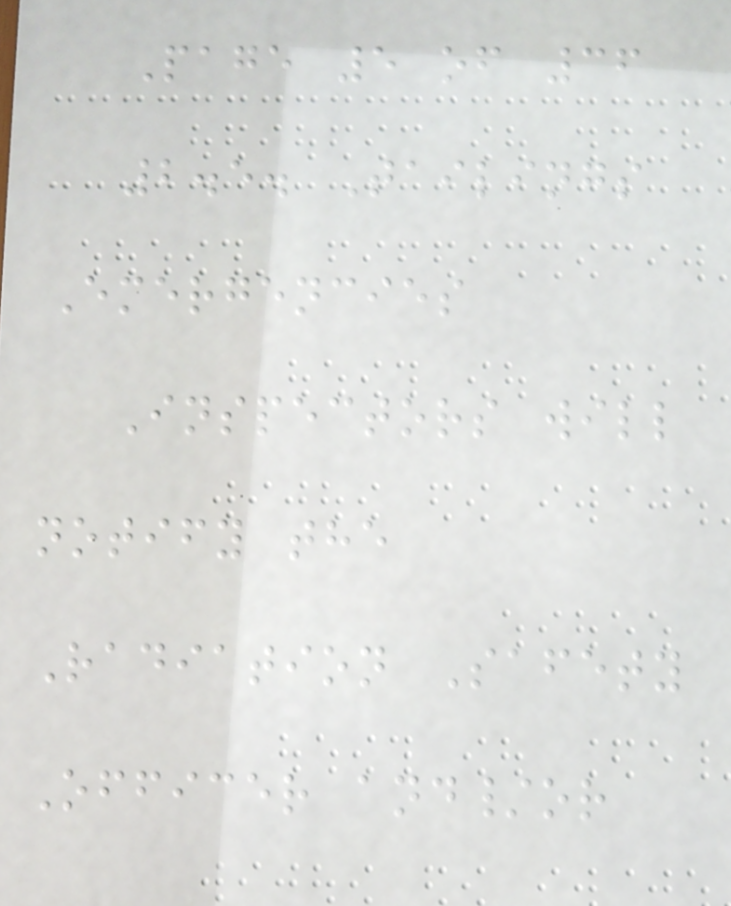Page 5 of 36
2.5. Tailings
Emergencies
Inspectors will
notify the
Radiation Safety
Officer and/or
